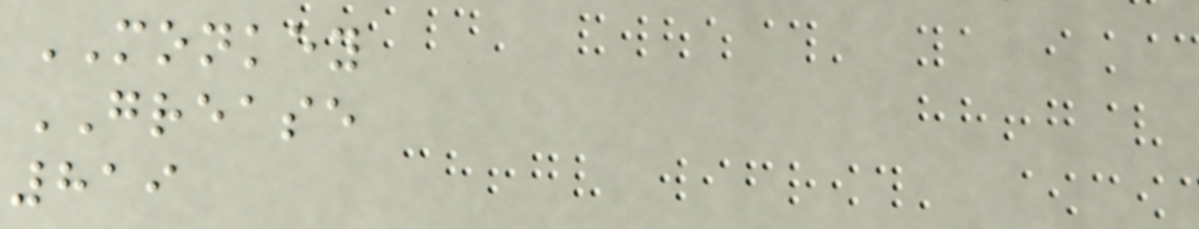MONKEY
GREASE
819
